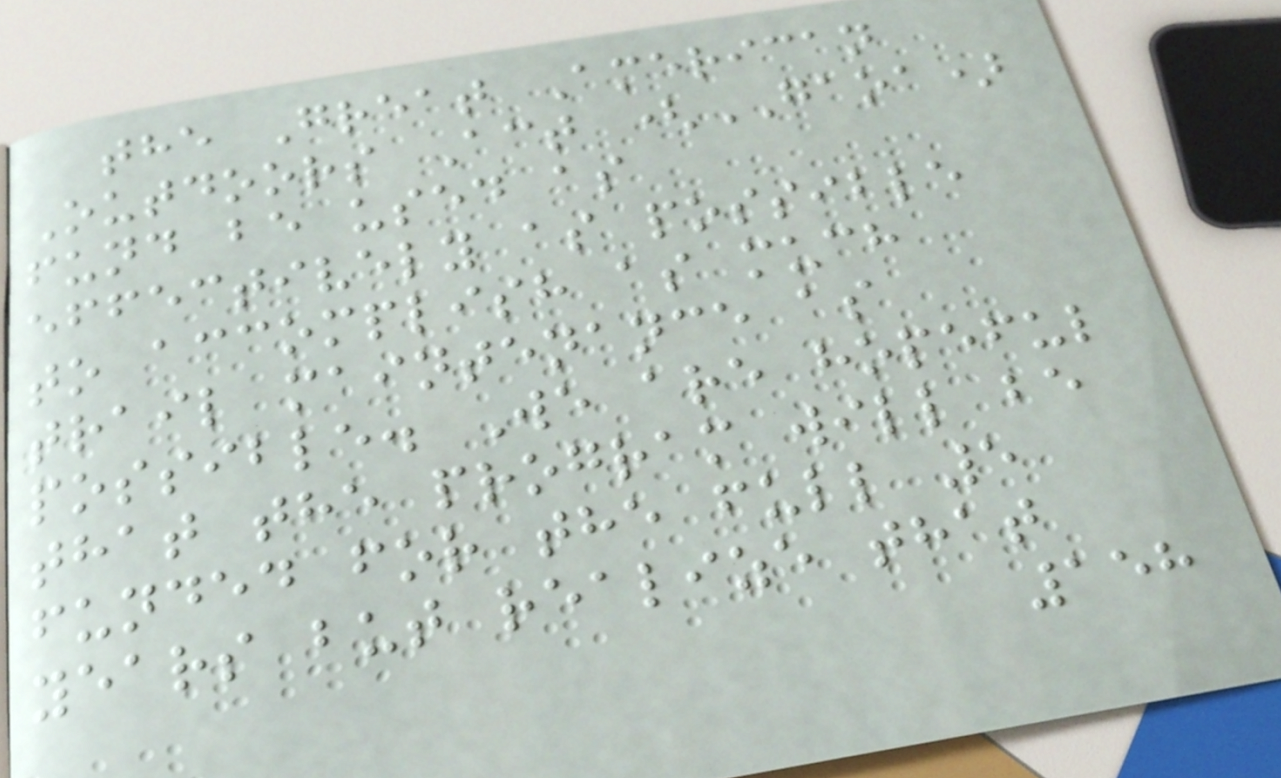the Great American
Outdoors Act (GAOA)
fund be used as
effectively as possible
to accomplish as much
trail maintenance as
possible. We are hopeful
that the program will be
funded for the full 5
years but realize that
158
